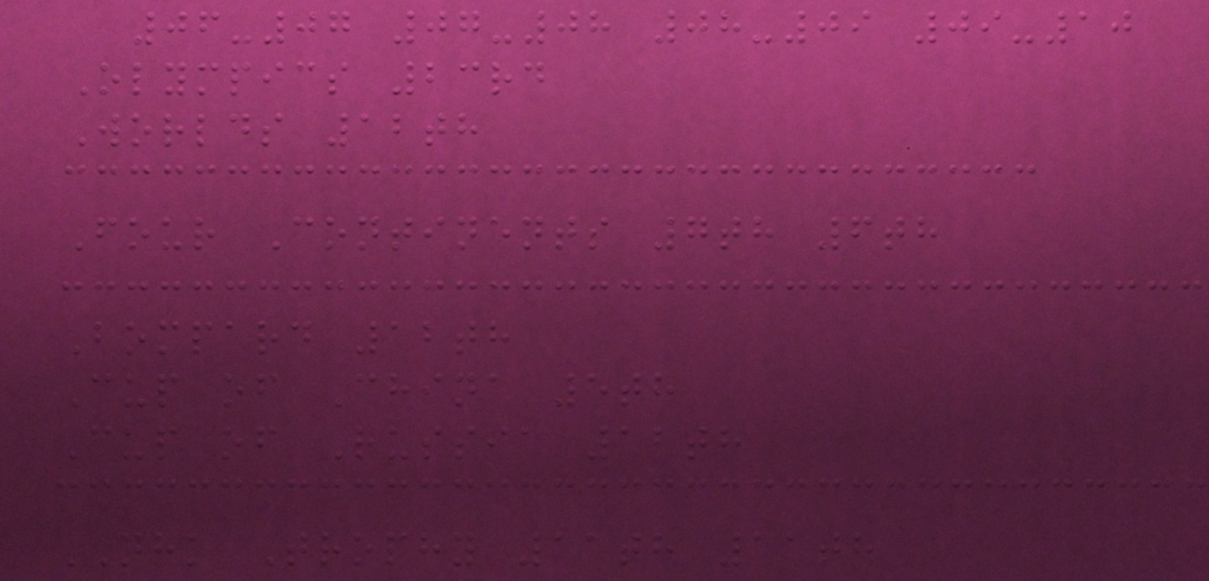06-07 07-08 08-09 09-10
Olympics 23rd
Worlds 12th
Four Continents 7th 6th
Bompard 12th
Cup of China 5th
Cup of Russia 12th
NHK Trophy 11th 11th
